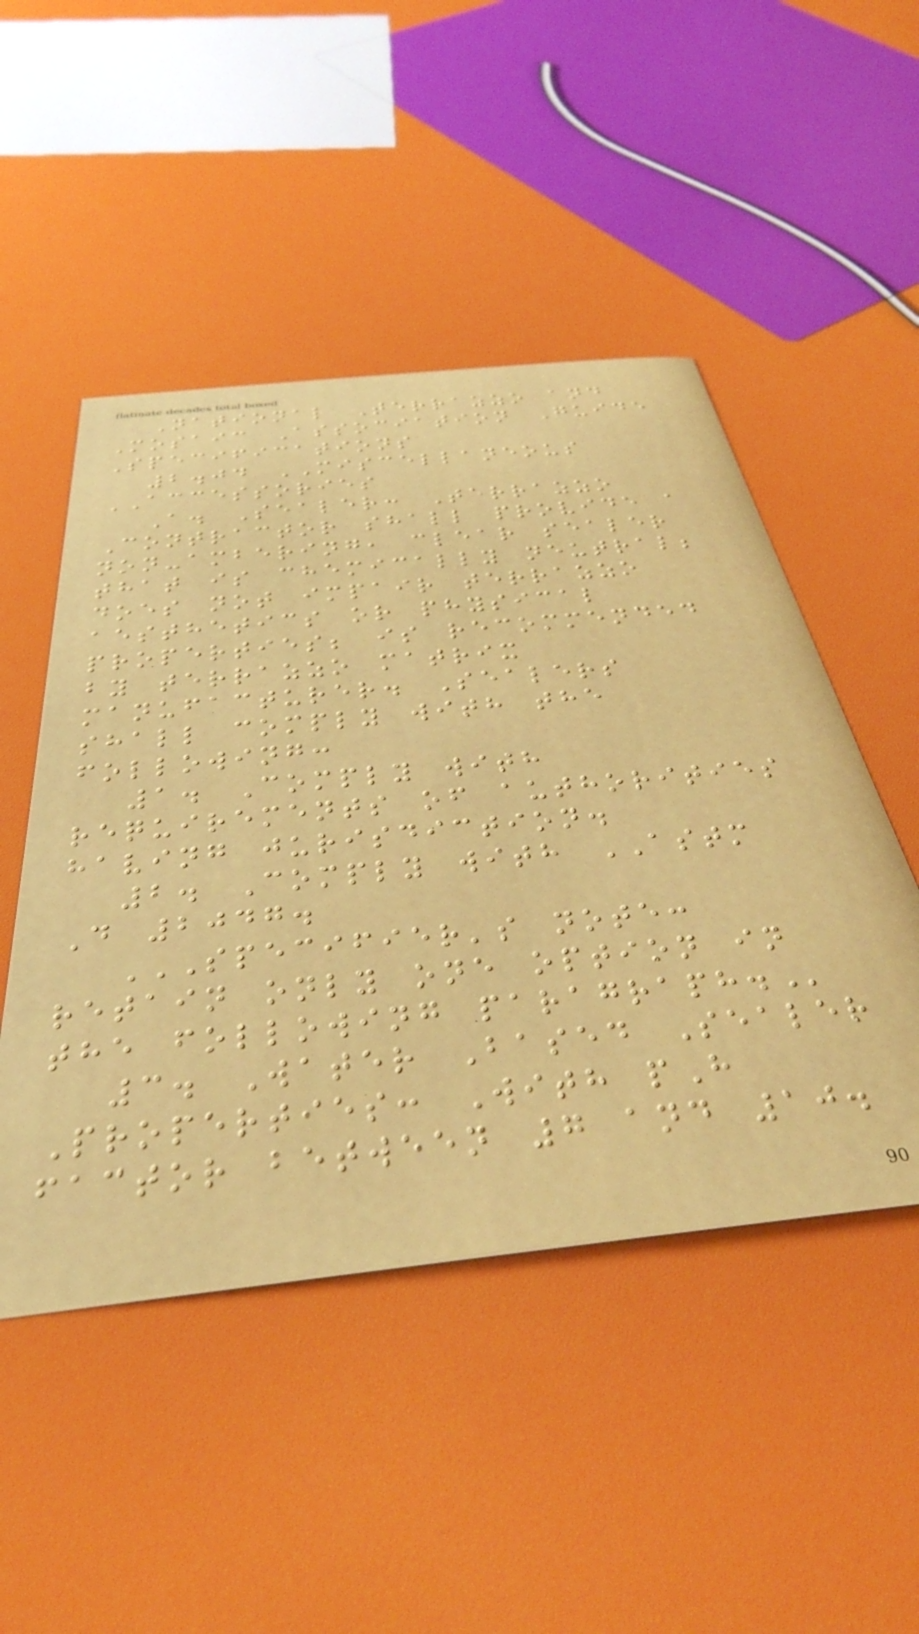National Terrazzo and
Mosaic Association Guide
Specifications
2.04 MISCELLANEOUS
ACCESSORIES
A. Sealer: Terrazzo
Contractor shall provide a
non-ambering, clear sealer
that is chemically neutral;
does not impair terrazzo
aesthetics or physical
properties; is recommended
by terrazzo matrix
manufacturer. Sealers
shall comply with the
following:
1. Comply with
requirements of authorities
having jurisdiction.
2. Comply with ASTM
D 2047.
SPECIFIER'S NOTE:
RETAIN ONLY ONE OPTION IN
THE FOLLOWING PARAGRAPH.
3. Water Based Sealer
Properties: With pH
factor between 7 and 10.
